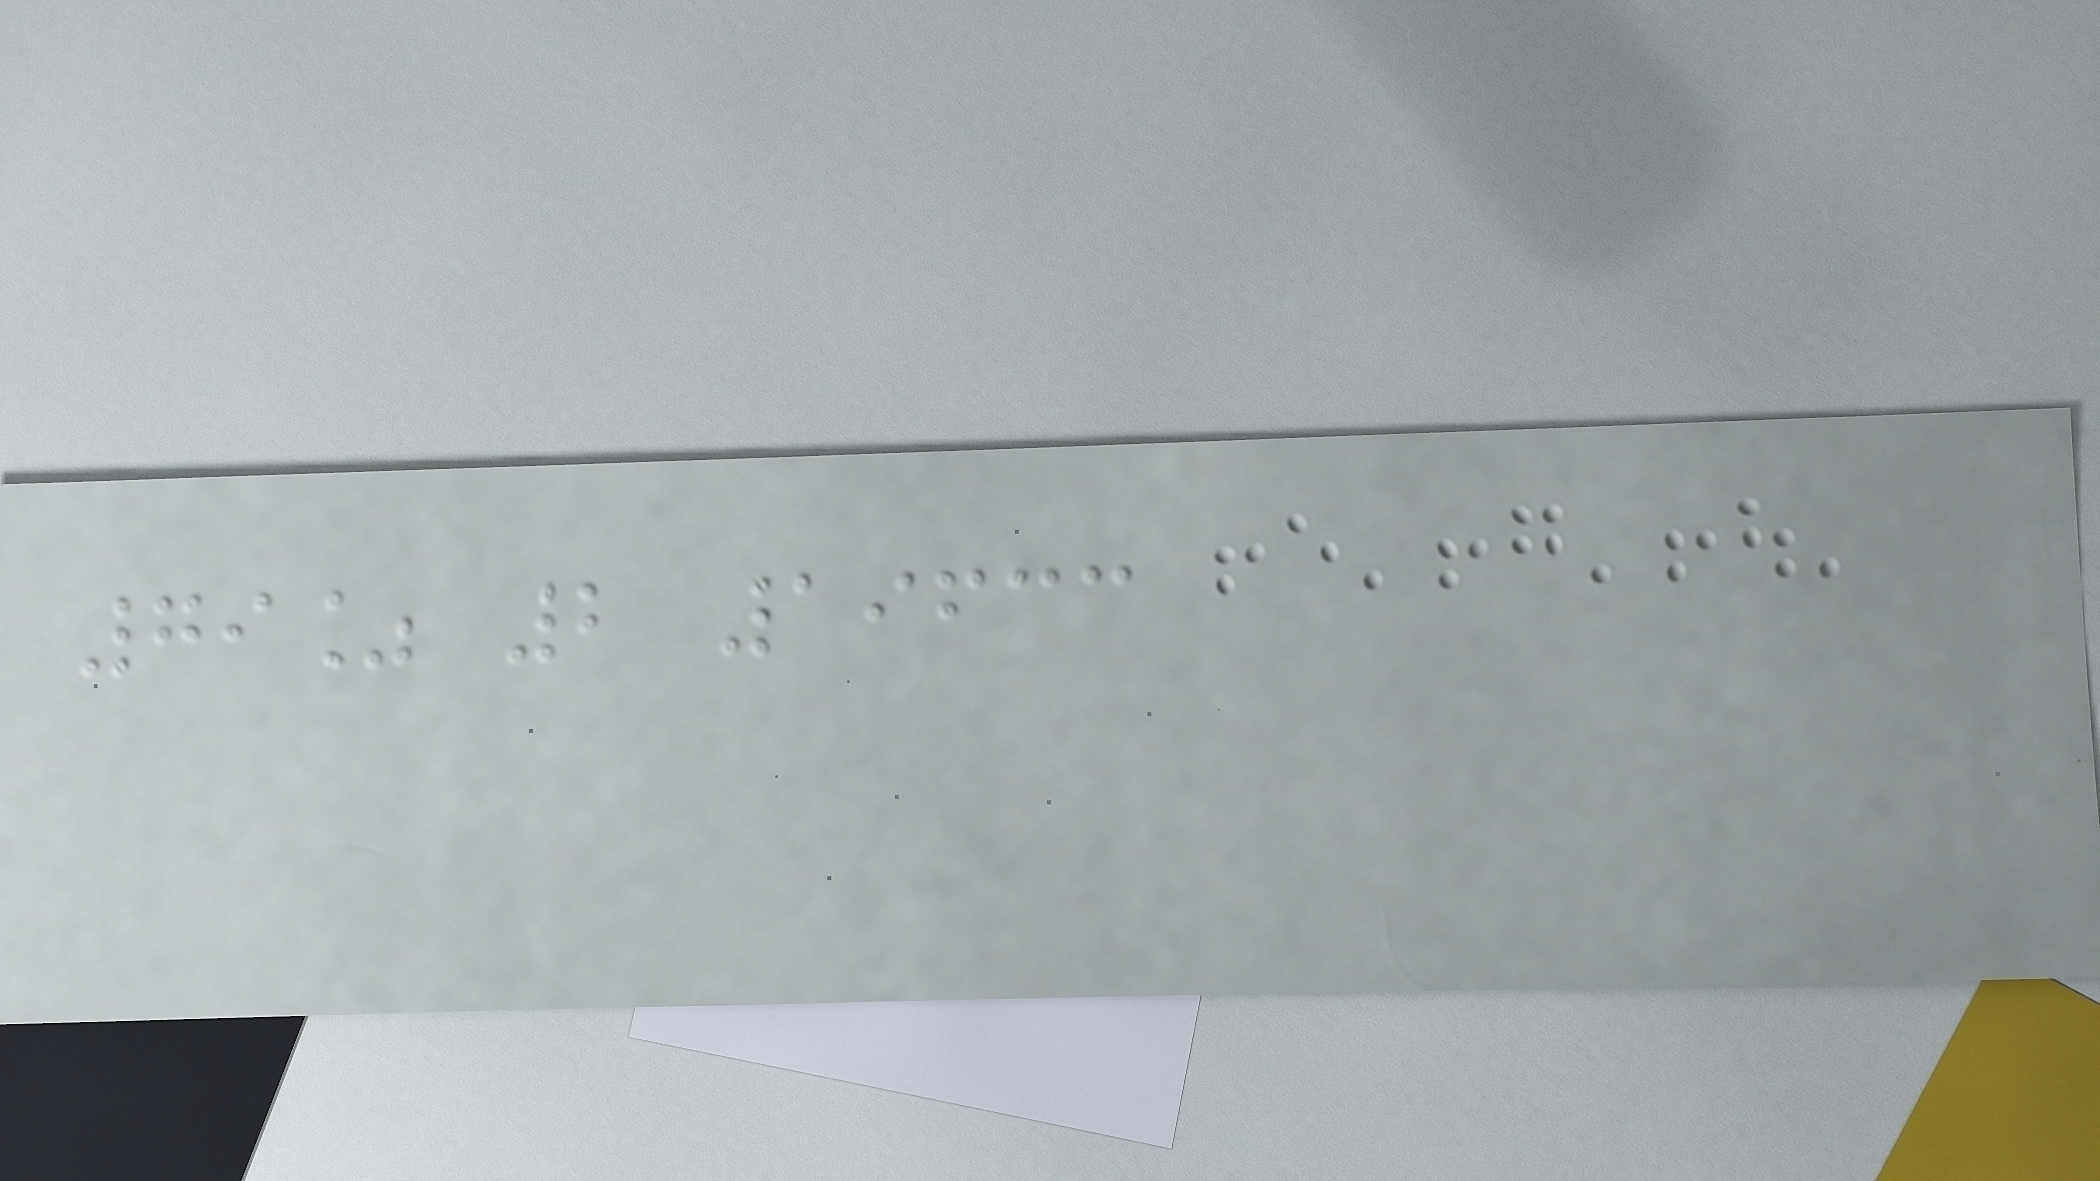79% 2 19633
